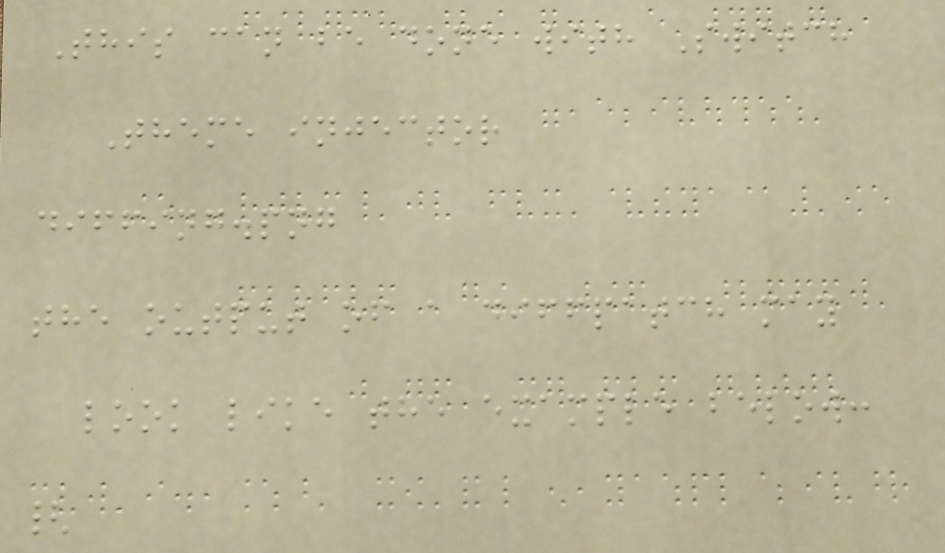This can be done with Switch
Theme injector
diffing.png
the output of a diffpatch may
look like the example below:
{
